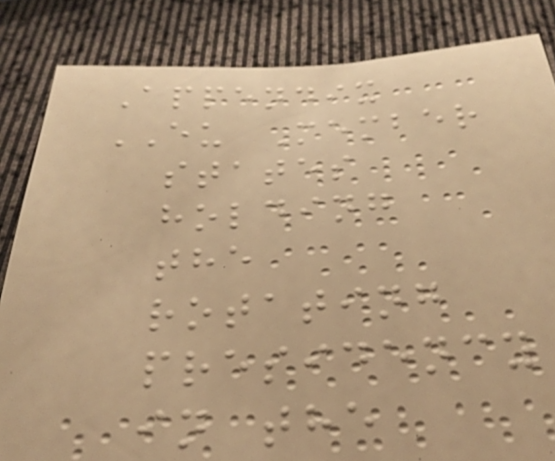Appendix
EU Member
states
holding
the
rotating
presidency
in the
